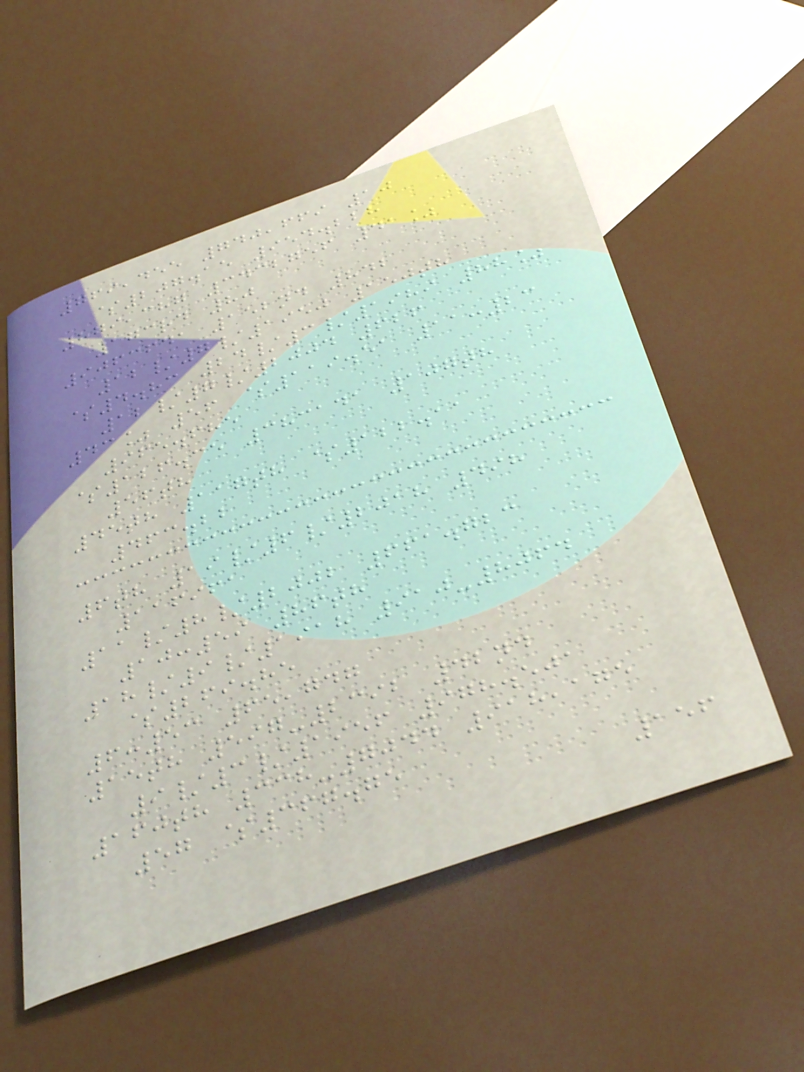769,455 740,669 10
$207.15 954.228
879,387 3432756 41%
173rd 80
9063641 152nd 842
12/7/1950 150th
$4.83 24/3/1989 88%
12/7/2004 626
43% 56 $119.51 11:23
965.685
$126.35 383141 107th
56th
45th 117th $122.11
463.22
6th 19/6/2018 498
116961
11/8/2002 661.723
10:59 86th
18/9/1918 910-8064
$269.85
6:53 65,747
15th 597-2392 42nd
9/3/1956 978.501
160th 338-7044 918,175
57 $367.75
156
